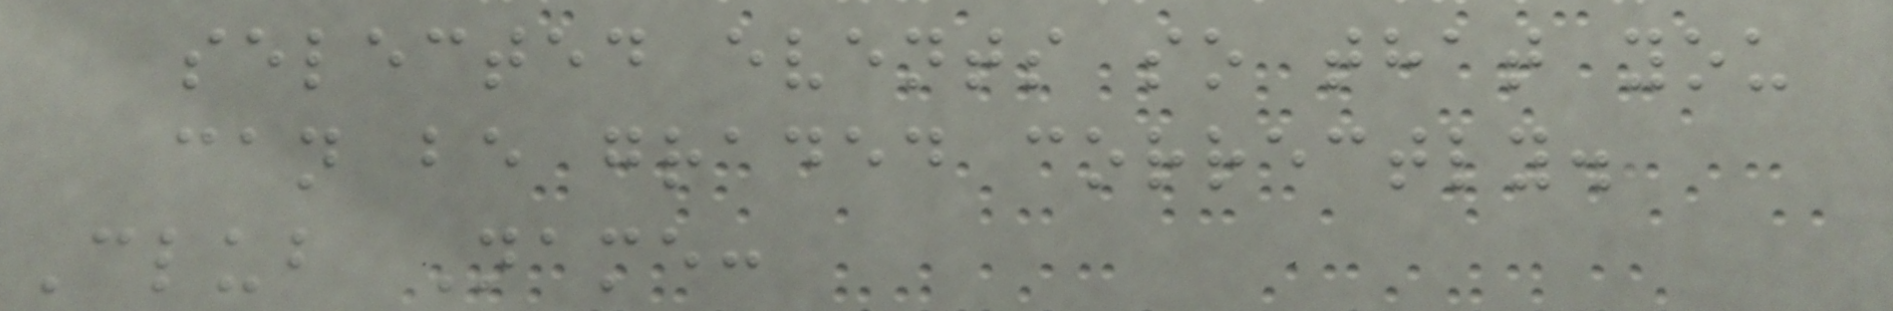selected events so that you
can be graded correctly.
Club Name:
